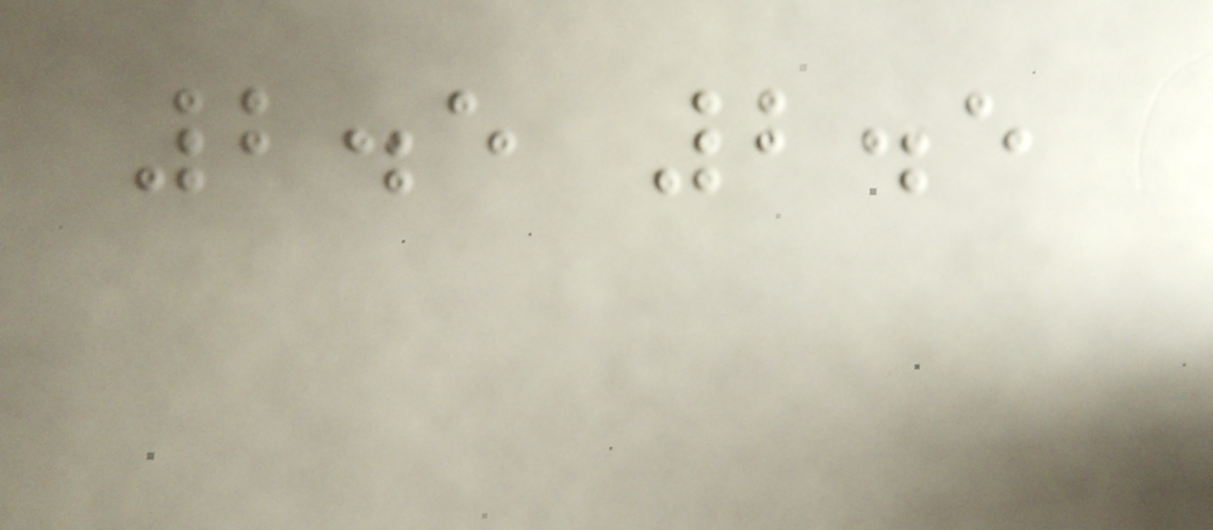2.5 2.5
